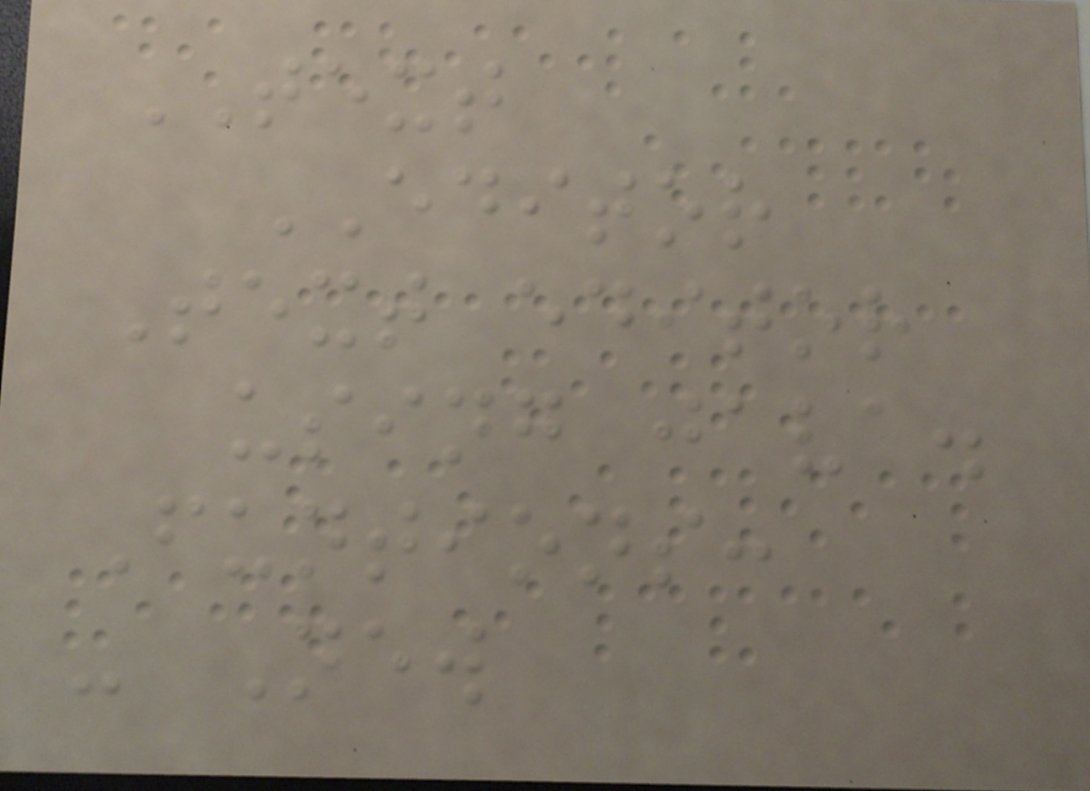TEXT
EDITOR
Text editor
using java.
Funtions:
- New
